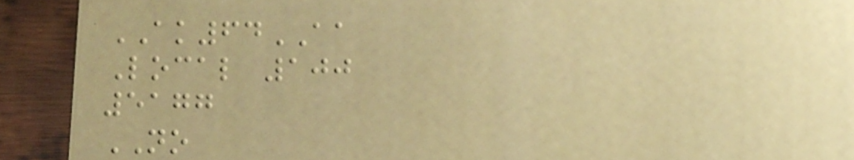AK64AA
Local 100
5177
NO
